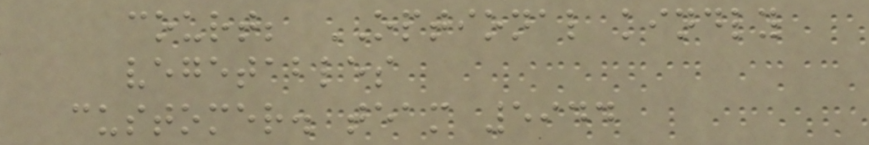court; OPTIONAL kindly
vegetables
customer. team 5944
